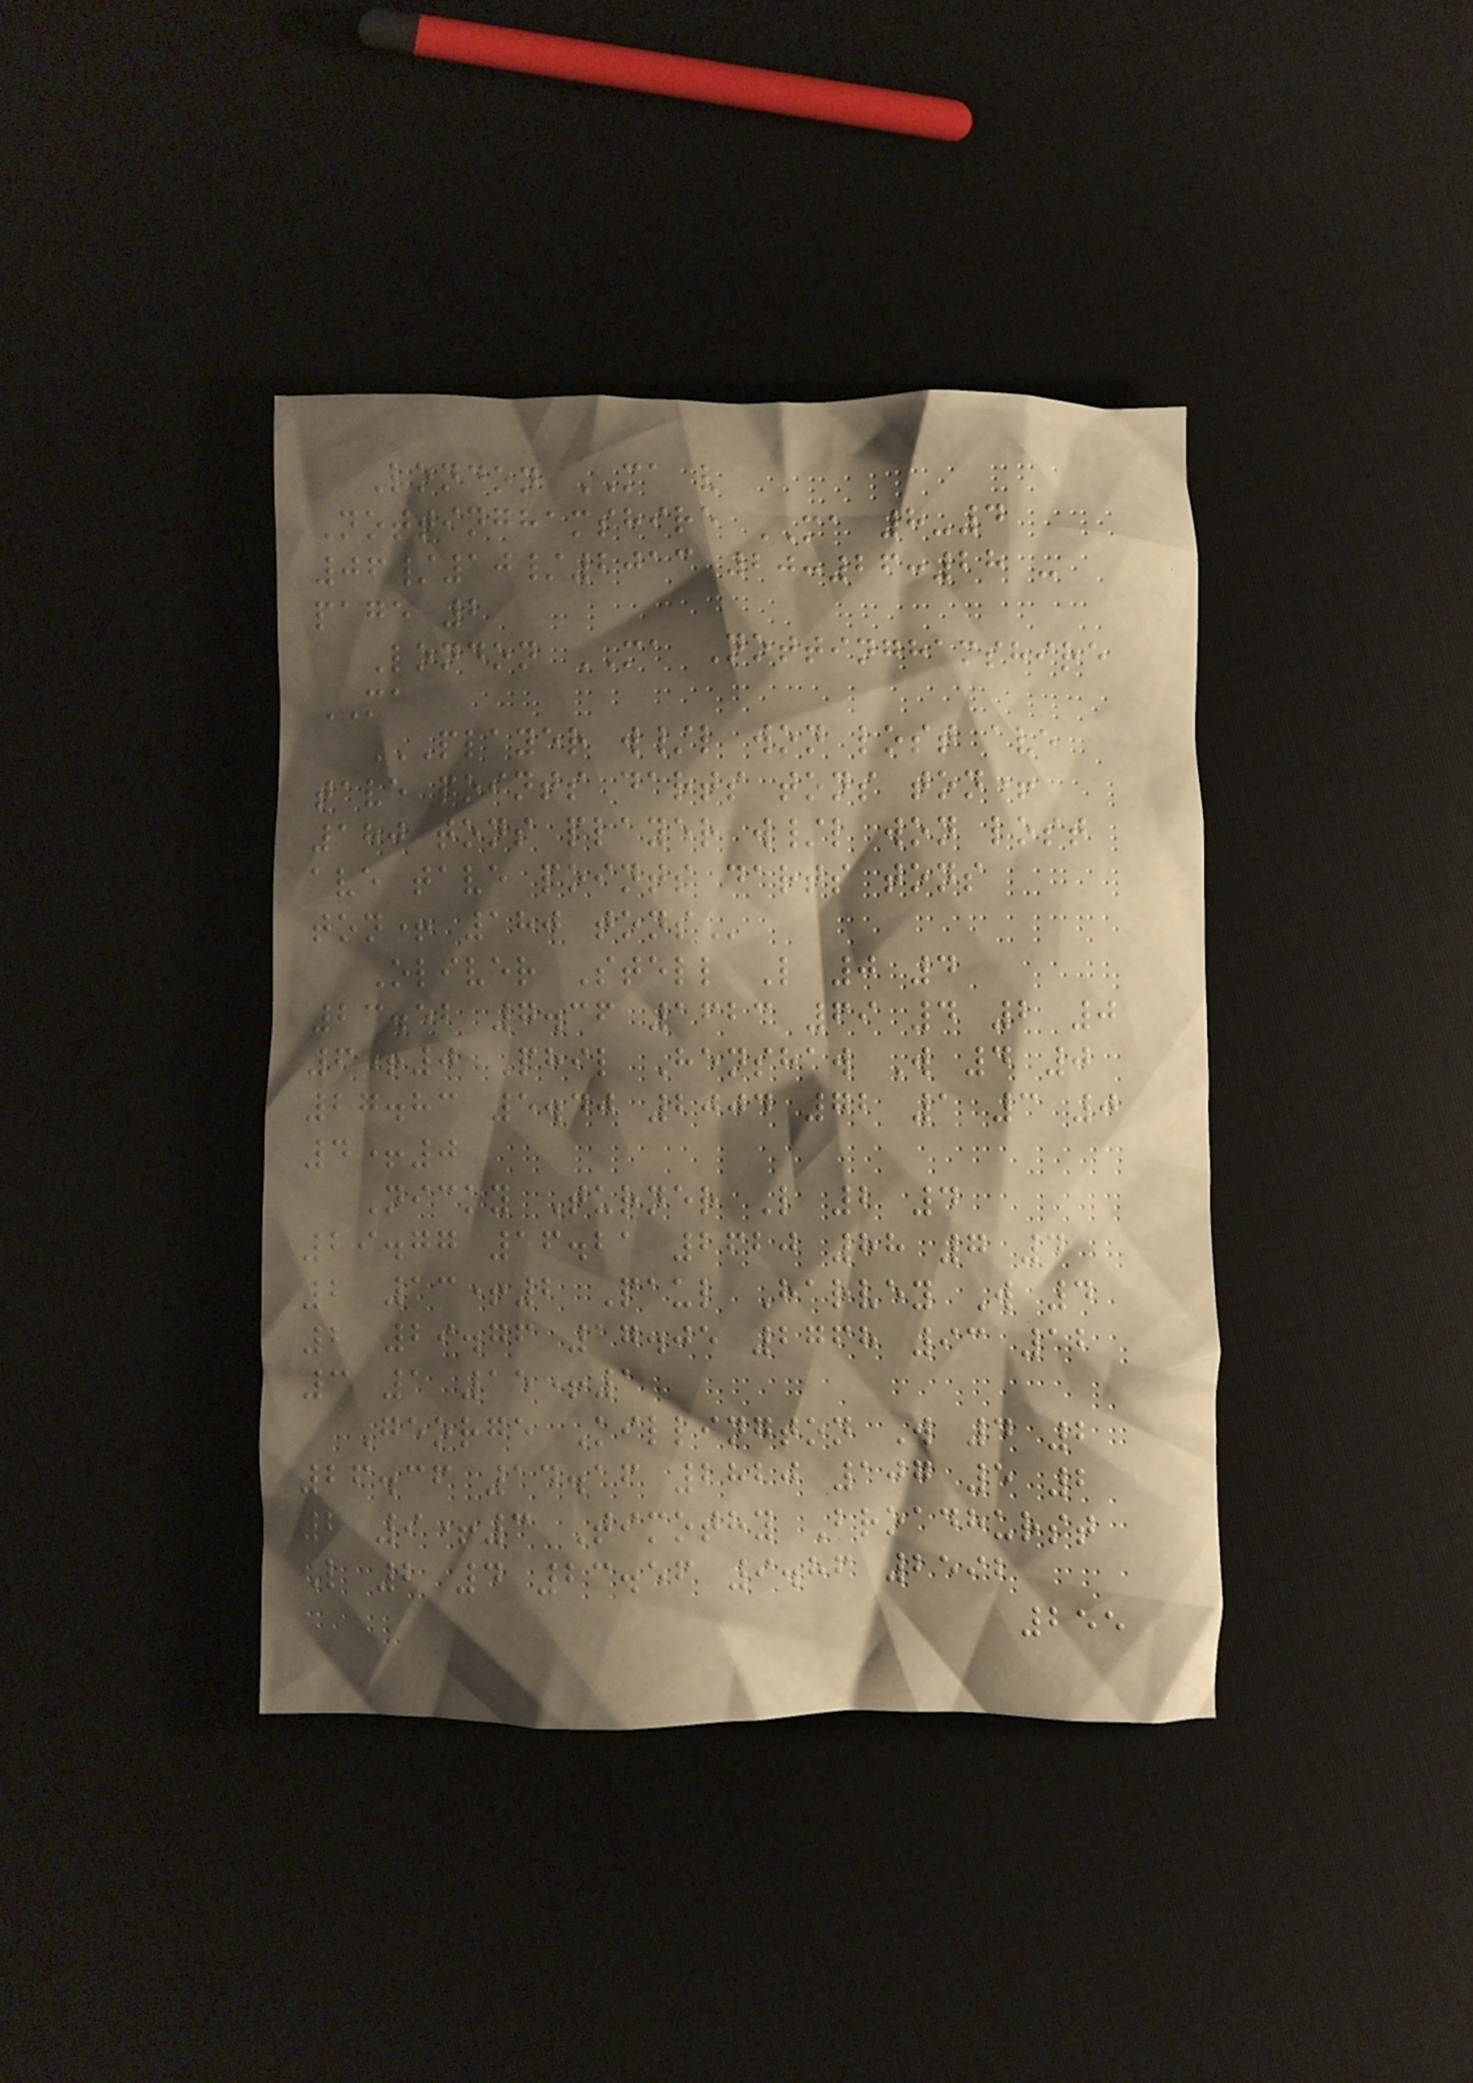London MA v
Nottinghamshire MA 8-4
06/10/2013 20:26:28 -
page 2
London MA Nottinghamshire
MA
PLAYER W/L WON LOST AVE
TAVE POINTS DARTS TONS TON+
180 TONS PLAYER W/L WON LOST
AVE TAVE POINTS DARTS TONS
TON+ 180 TONS
Oliver Stell L 0 4
23.52 7.36 1623 69 4 2 0
6+0 Phil Henshaw W 4 0
27.83 5.40 2004 72 1 3 0
4+0
Nicky Turner L 2 4
29.77 16.21 2620 88 7 4
2 13+2 Paul Harvey W 4
2 29.76 17.05 2768 93 12
3 1 15+1
George Killington W 4 2
26.36 14.16 2820 107 5 2
2 9+3 Timothy Broadhurst
L 2 4 23.56 9.86 2592
255
